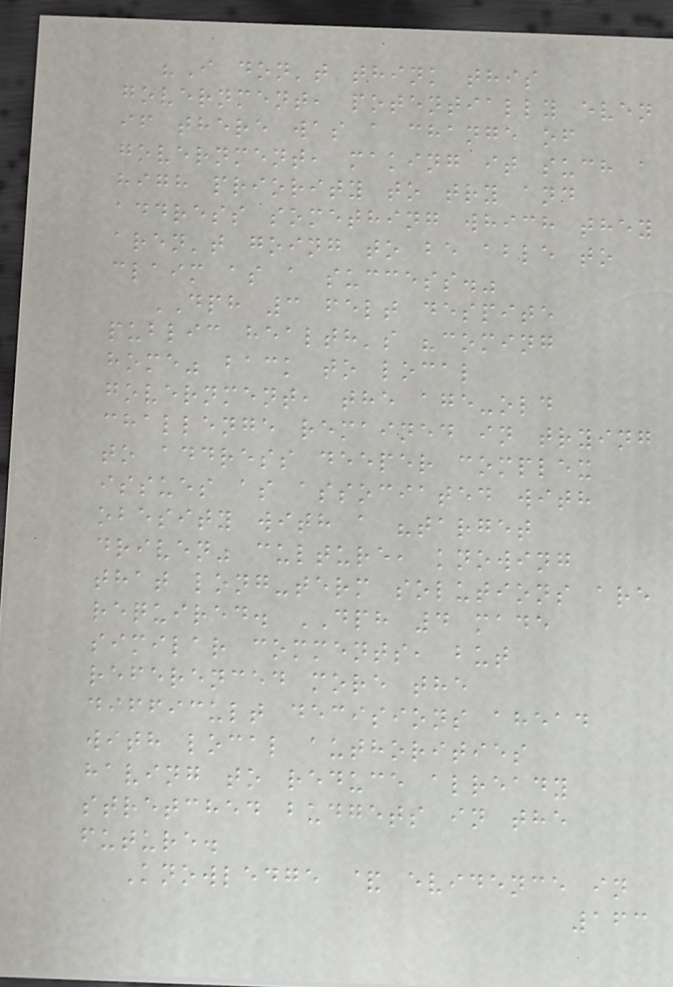"I don't think this
government, potentially even
if there was a change of
government, making it such a
high priority to try and
address something which they
aren't going to be able to
claim as a success."
DPH 3 felt despite
public health's "coming
home" back to local
government, the age-old
challenge remained in trying
to address deeper complex
issues as associated with
obesity with a "target
driven" culture, knowing
that long-term solutions are
required. DPH 4 made
similar comments, but
referenced more the
difficult decisions ahead
with local authorities
having to reduce already
stretched budgets in the
future.
Knowledge & evidence in
163
